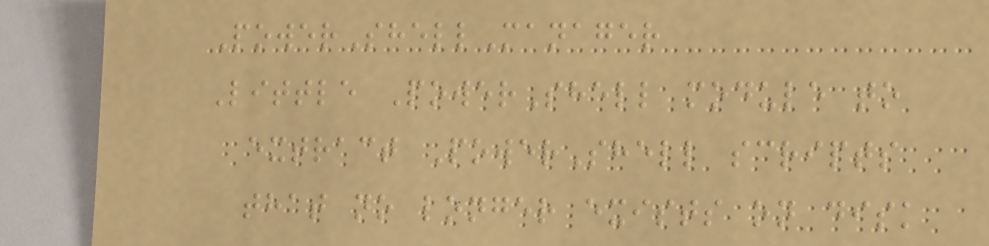PowerShellManager
Little PowerShell module to
extract PowerShell scripts
that no longer exists on disk
